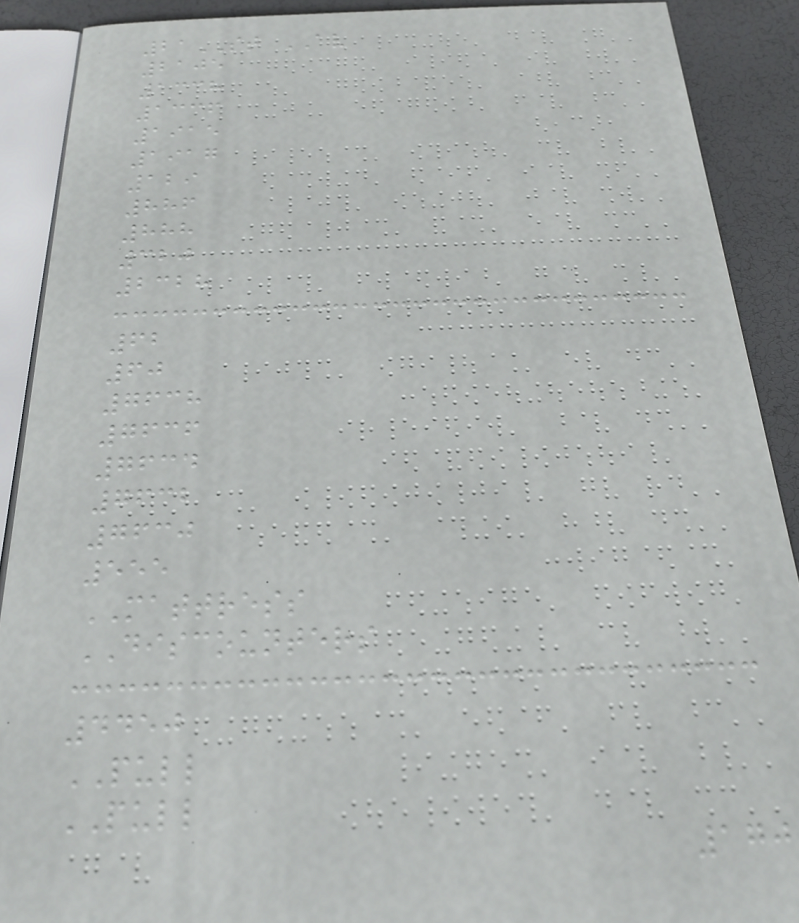21ST AV
2105
1338
1336
1915
1917
129
886
888
320
2328
62
60
7638
7636
7634
7632
7630
555
MATTRESS
DISCOUNTERS
4450
PULL
PULL
170
